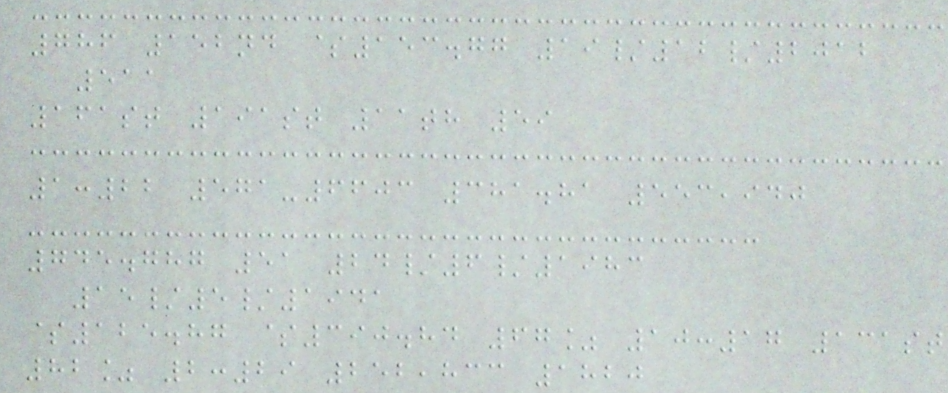786 152nd $153.77 19/12/2012
511
161st 191st 11th 59
1:22 571-6603 381.81 553,940
745.787 51 24/6/1983
15/5/1941
$125.87 $390.84 67% 10:17 131st
82% 2:29 252,833 1820
